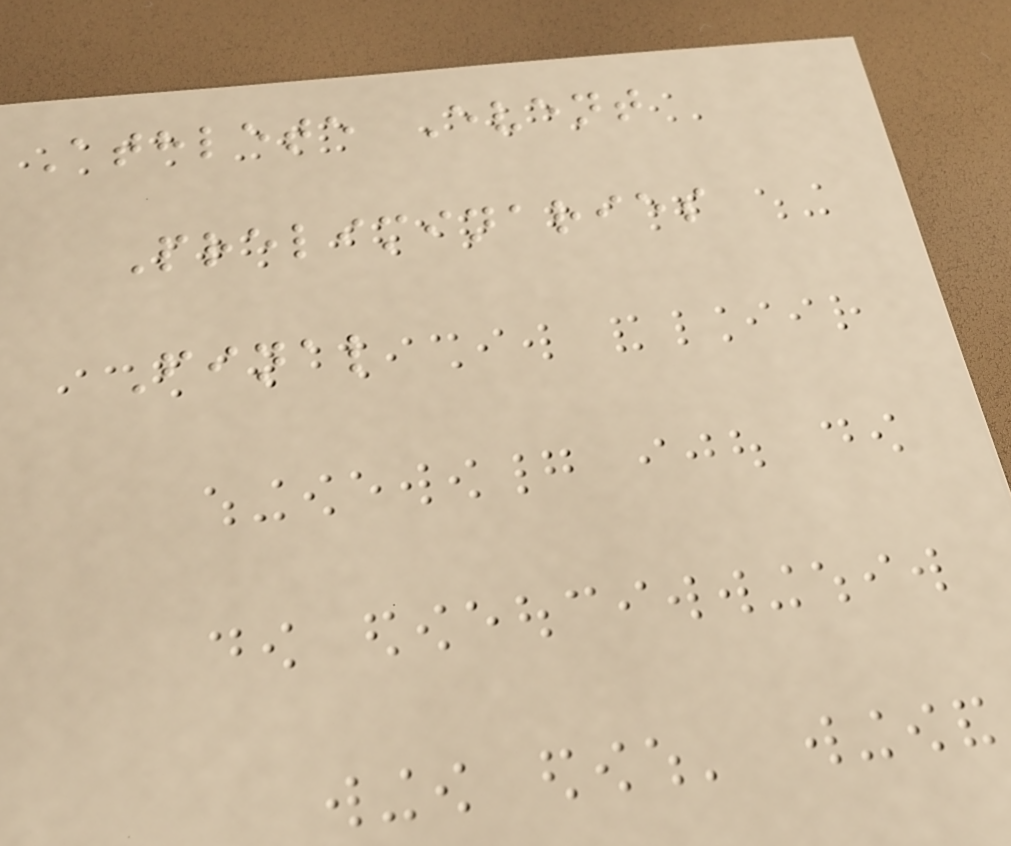Athlete Event
Preliminaries
Final
